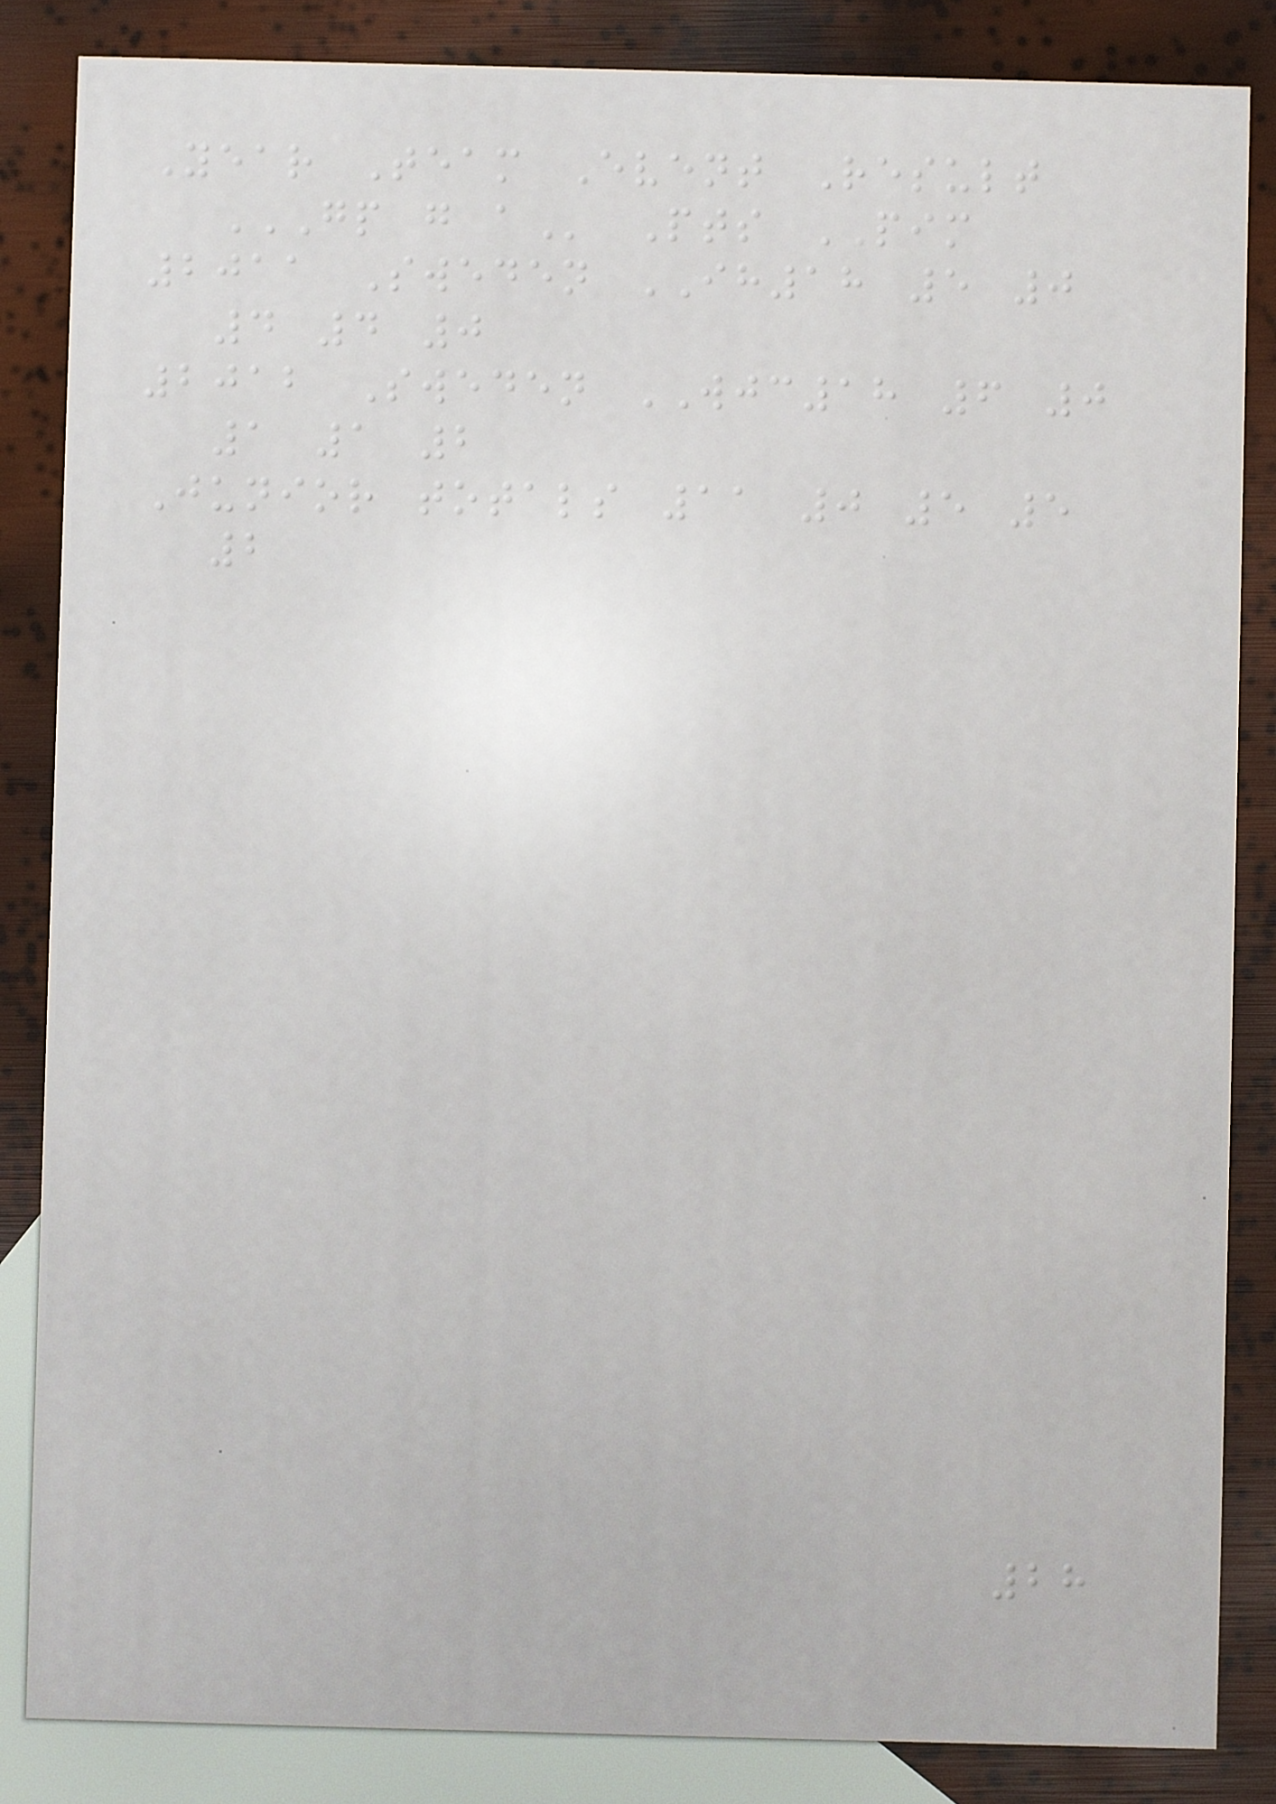Year Team Event Result
GP G A Pts PIM
2011 Sweden IH18 5 0
4 4 0
2012 Sweden WJC18 6 0
1 1 2
Junior totals 11 0 5 5
2
28
